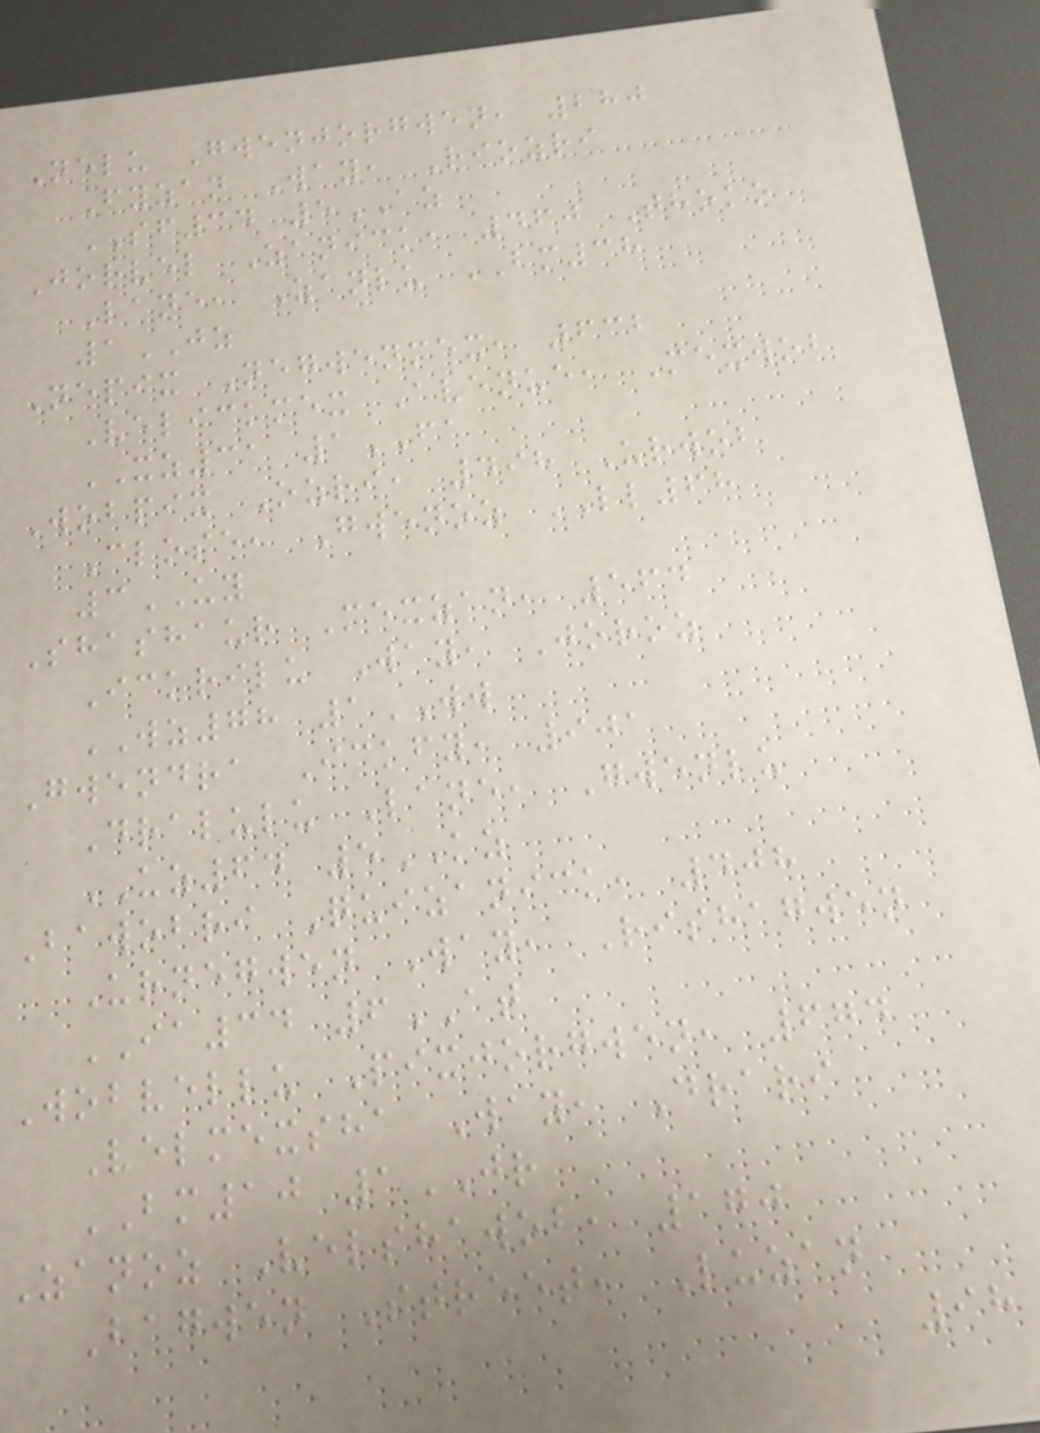Nelu Gwenjorgwen, 280
Fyzan Way, Riozri
SF34 5AZ
Jorvel Zanick, 460 Thoko
Lane, Zanlu BM38
1JZ
Nepix Negwenmex, 632
Velickmex Avenue, Mexwob
XZ31 1FA
Wobpix Ozri, 498 Urwob
Close, Gwenoz LL68
3UY
Shashaur Mexzan, 564
Ickrilu Way, Joroz
WZ78 1WW
Gwendra Ickfy, 901
Dralulu Lane, Gwenlu
UZ64 5KZ
Bawobri Quizanick, 408
Urnegwen Way, Rishagwen
IA34 6AT
Wobvellu Pixjorgwen, 674
Velmexsha Way, Drari
BM10 1JR
Zanoz Velshawob, 170
Bagwen Street, Luzan
98
